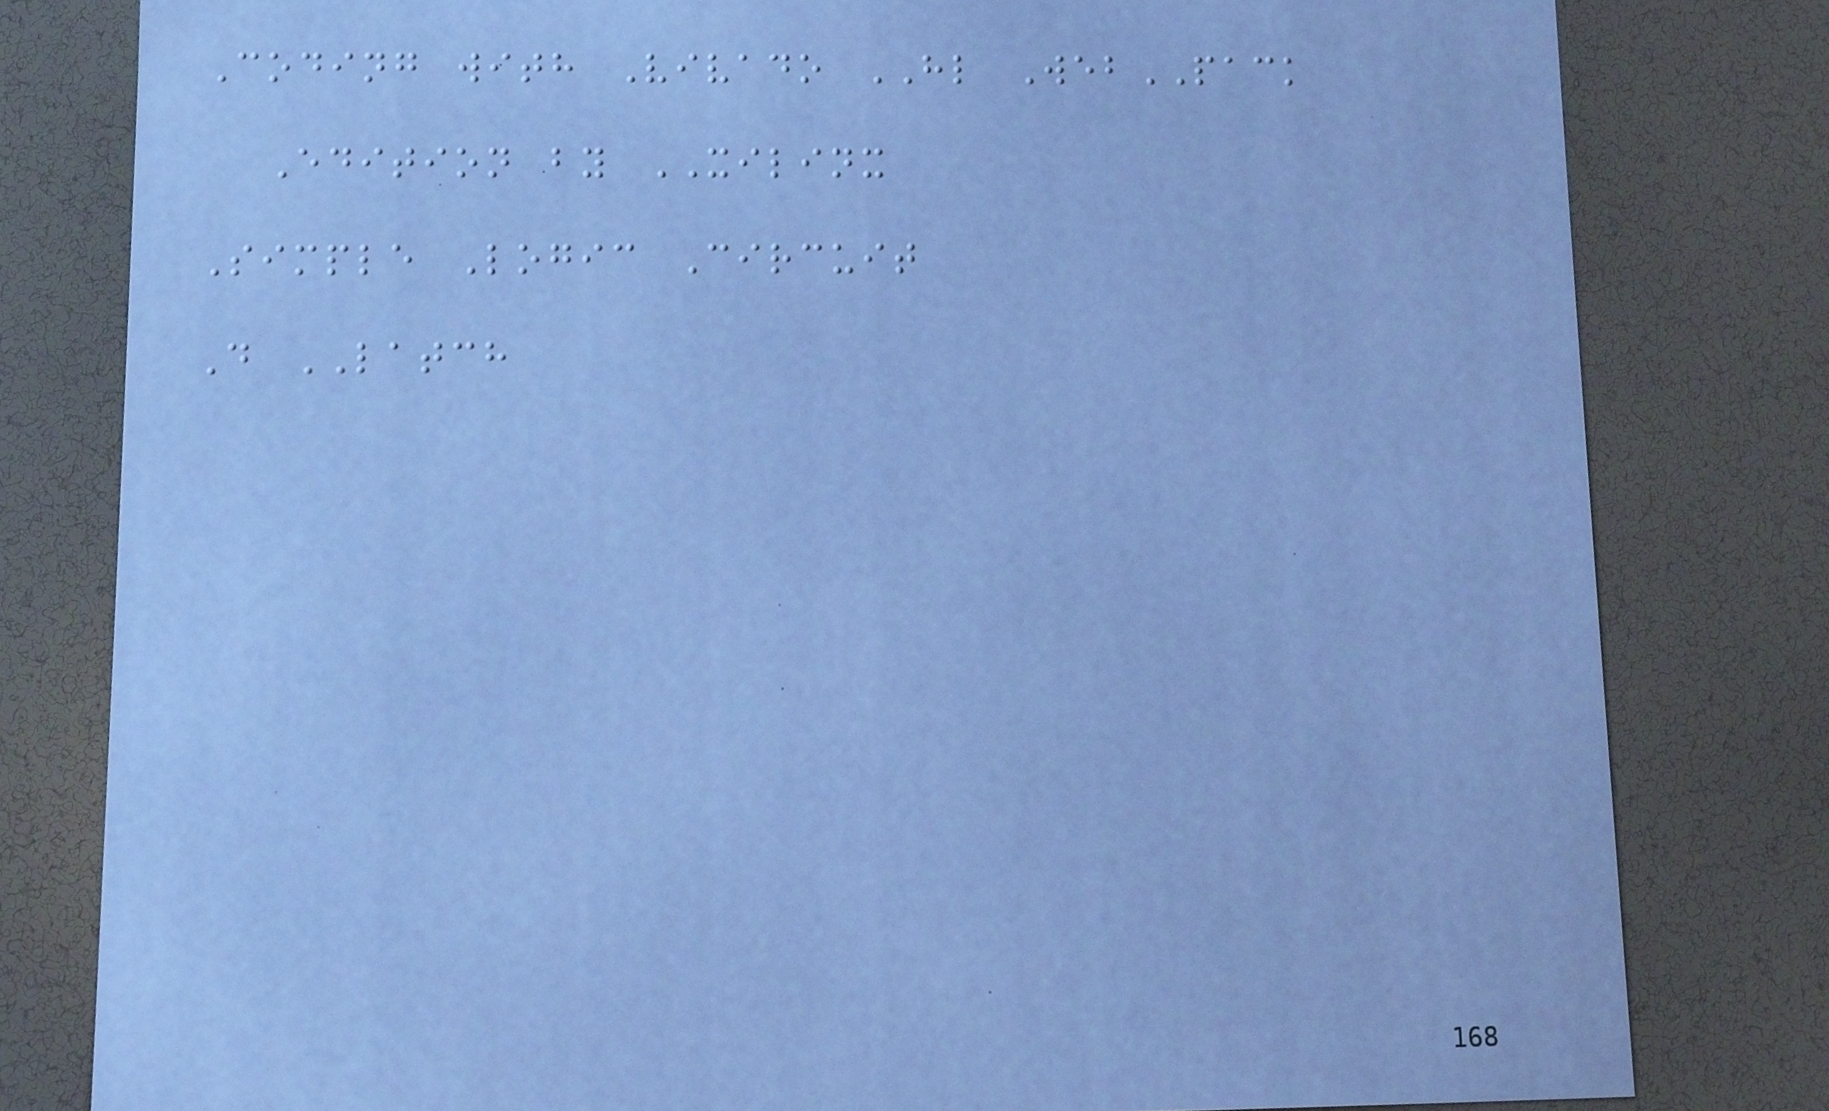Coding with Vivado HL WebPACK
Edition by XILINX
Simple Logic Circuit
D LATCH
